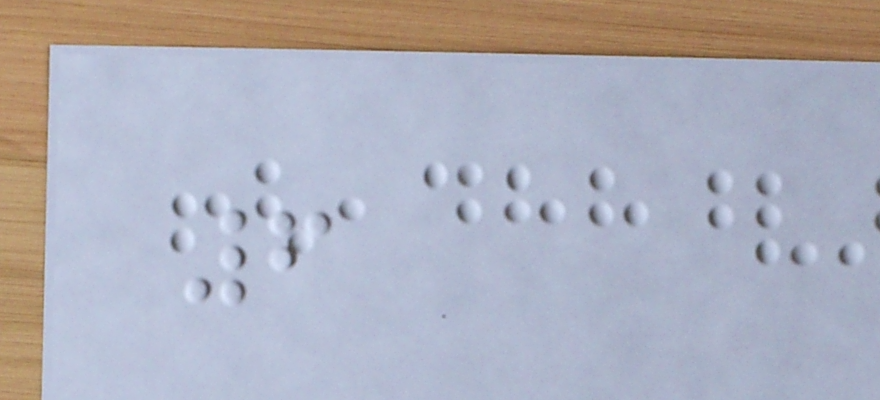6
